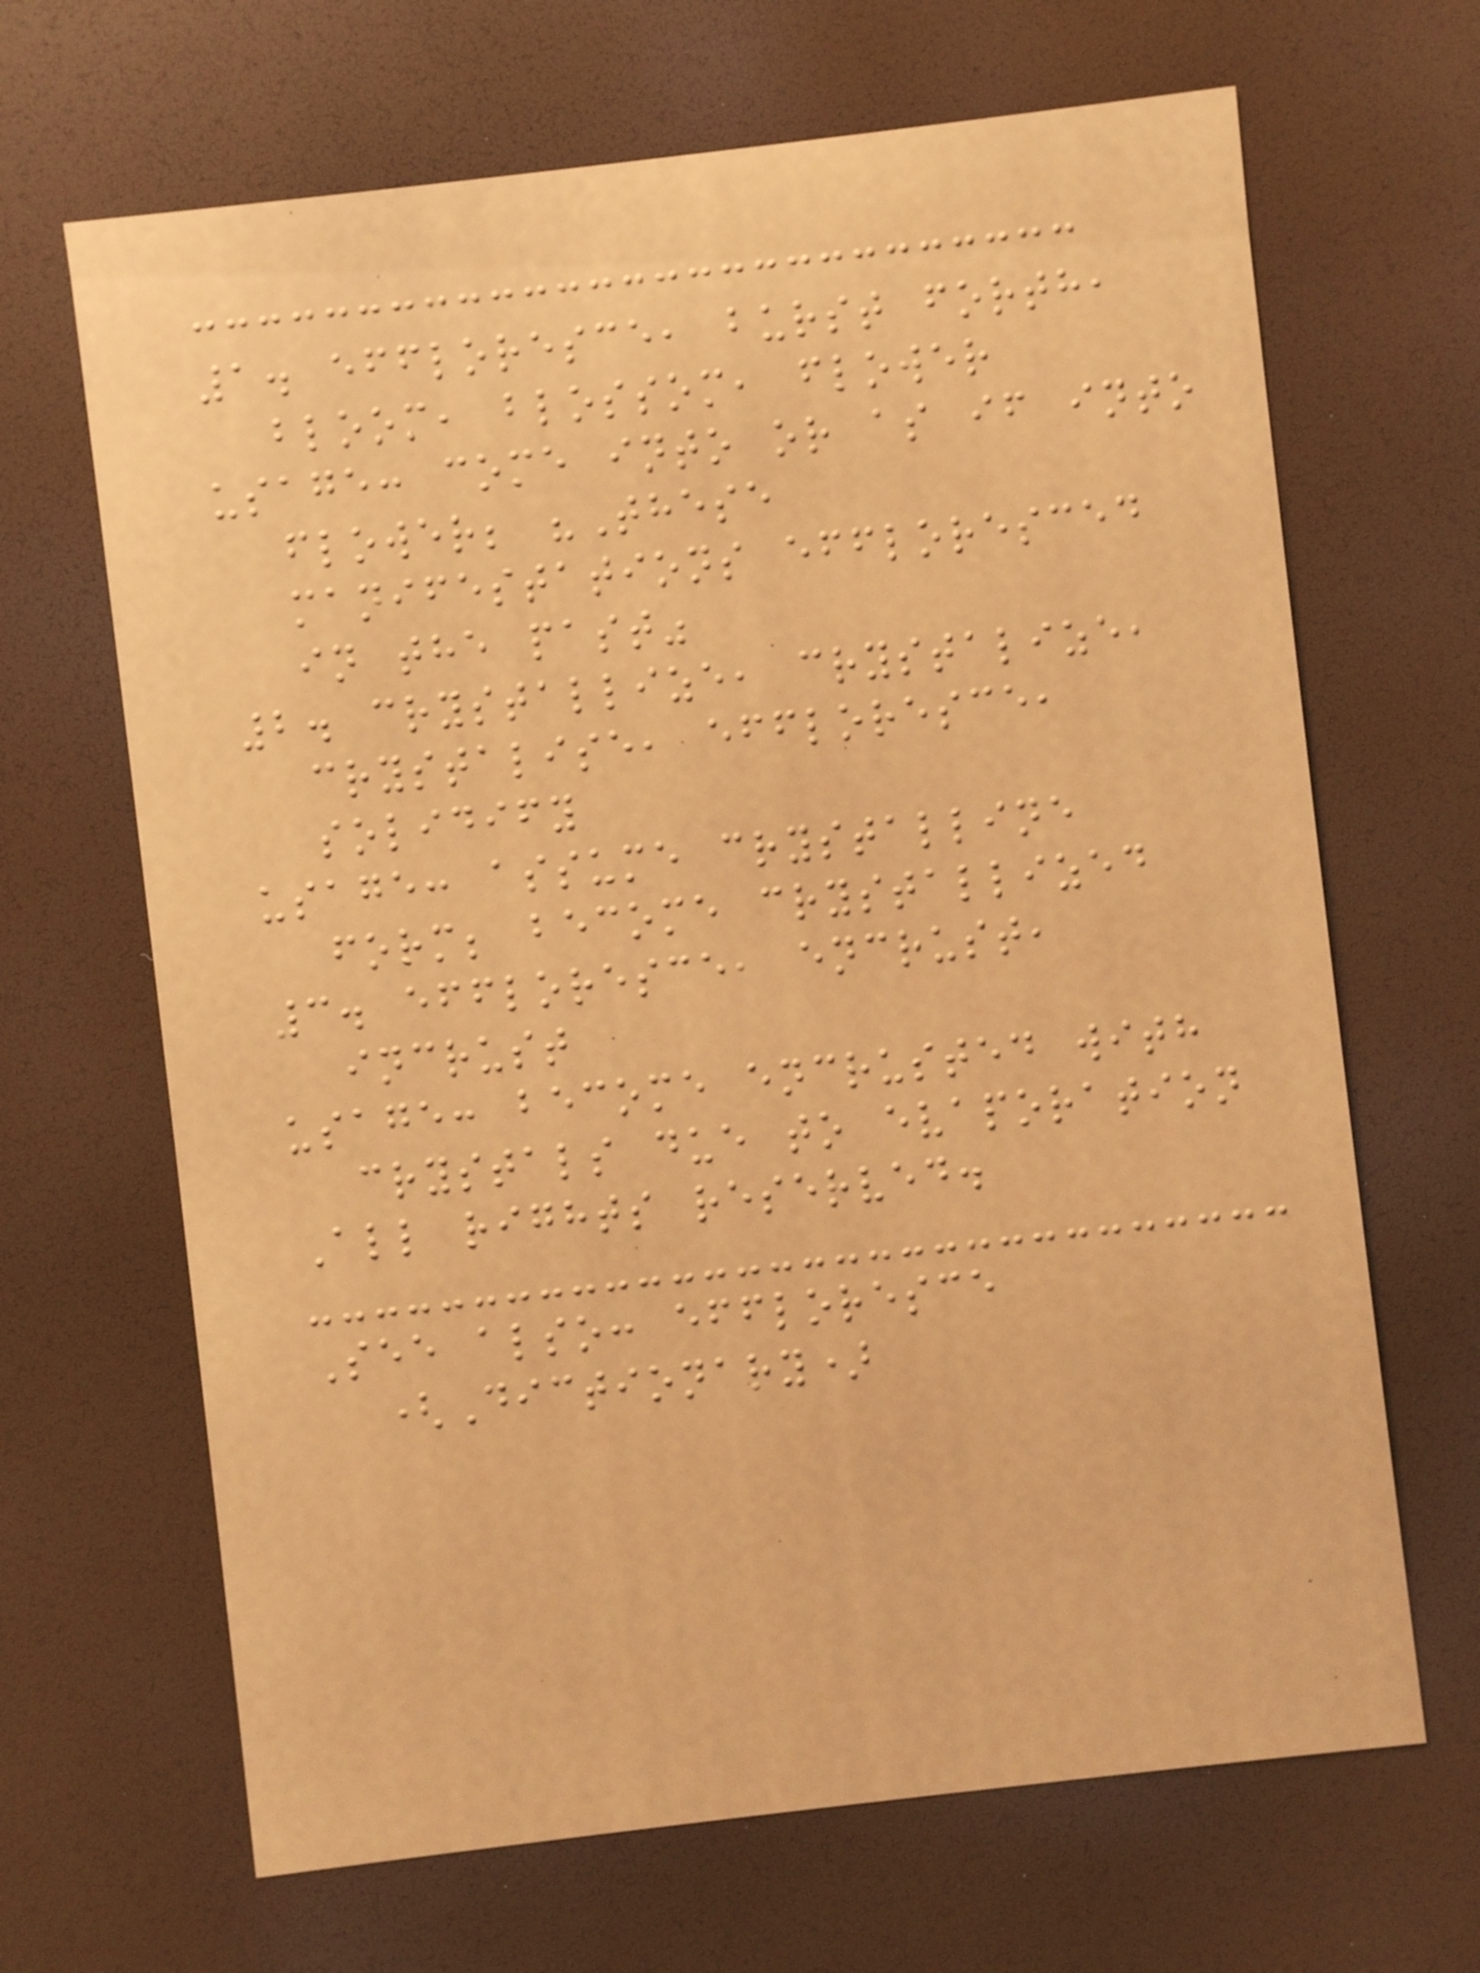1. effloresce, burst forth,
bloom, blossom, flower
usage: come into or as if into
flower; "These
manifestations effloresced
in the past"
2. crystallize, crystalize,
crystalise, effloresce,
solidify
usage: assume crystalline
form; become crystallized
3. effloresce, encrust,
incrust
usage: become encrusted with
crystals due to evaporation
All rights reserved.
See also: effloresce
(Dictionary)
